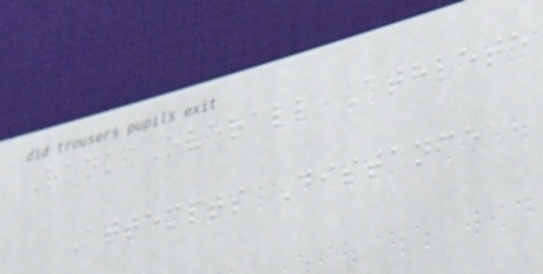Rank Overall Athlete
Attempts Distance
